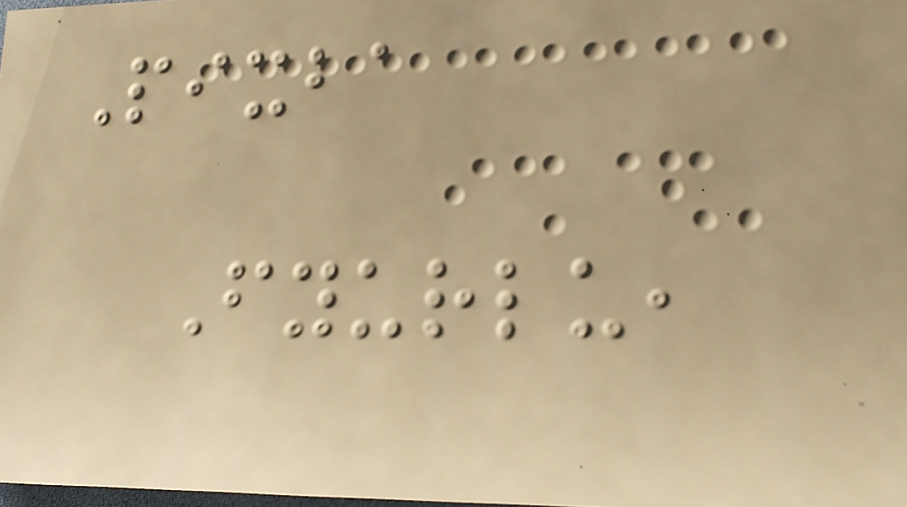Pixba
Fyurlu,
